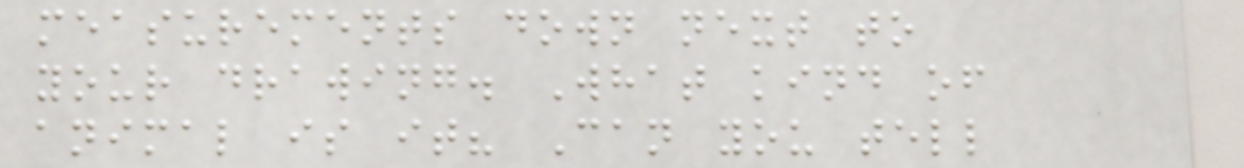measurements down next to
your drawing. What kind of
animal is it? Can you tell
